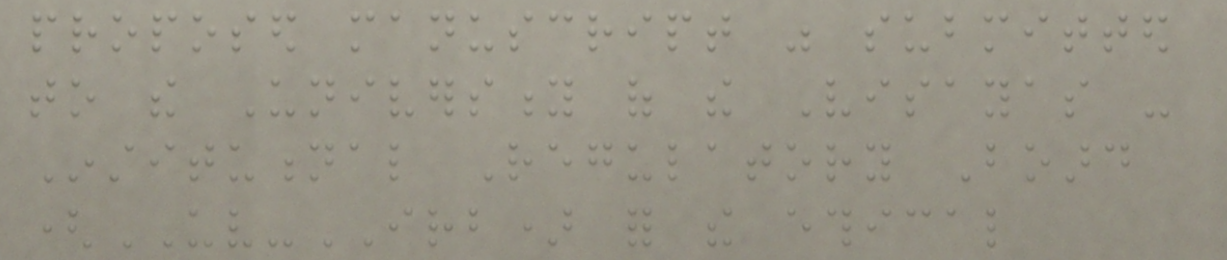proposed manuscript was submitted
to the University of the Visayas -
Institutional Regulatory Board
(UV-IRB) for the ethical
